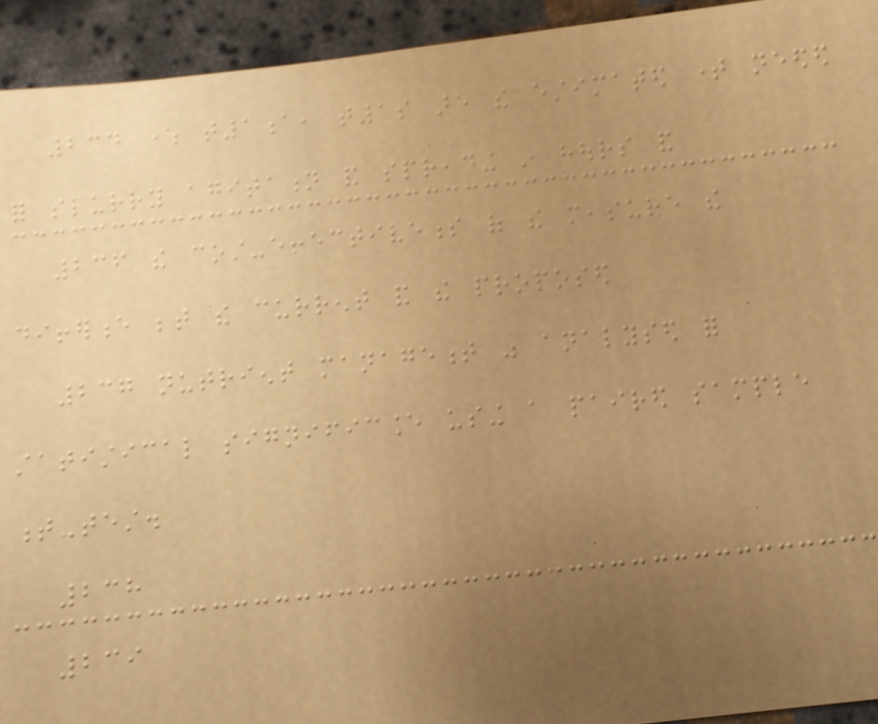234 where t1a, t1s are the estimated time needed
for slurry agitation and spreading in hours and
236 the cost-effectiveness of the measure the
difference between the current and the proposed
237 nutrient management was analysed for
statistical significance using a paired sample
t-test.
238
239
